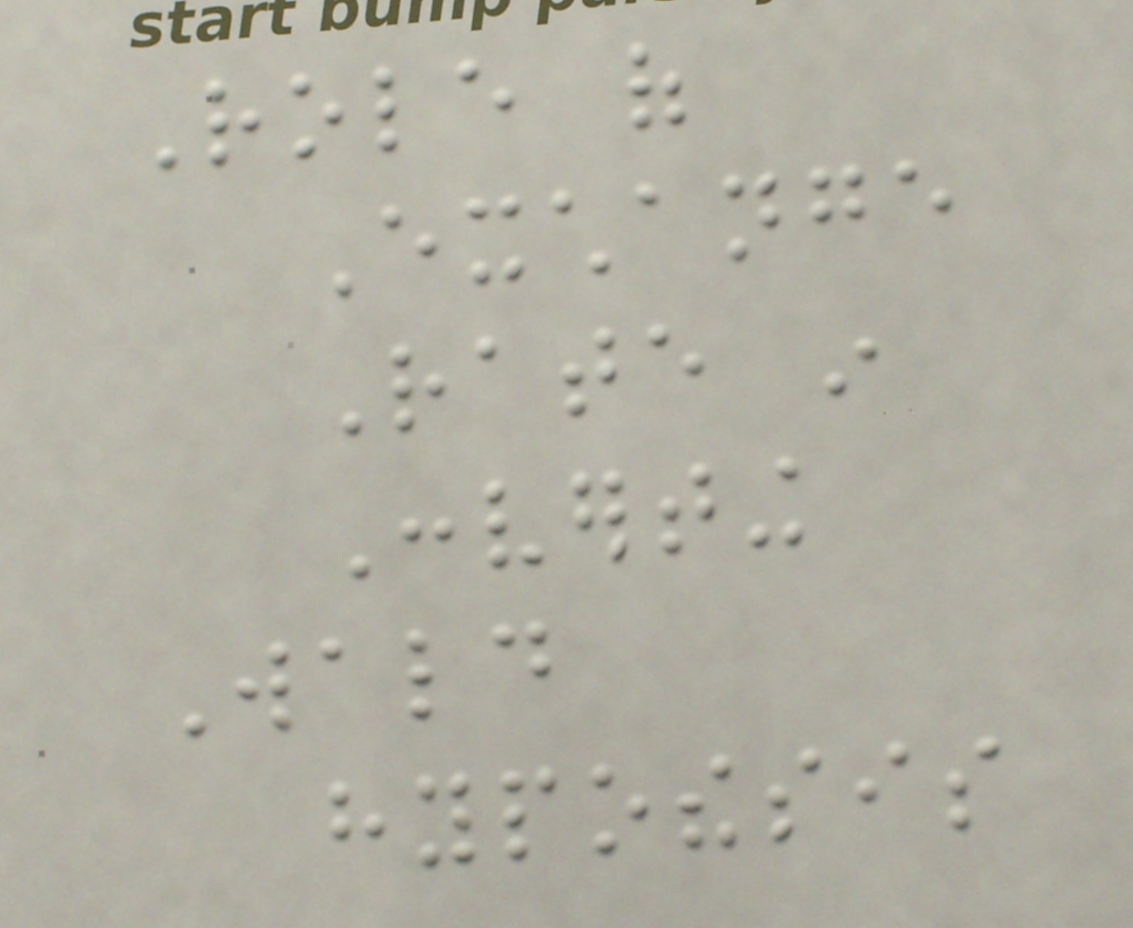Role of
Exchange
Rate in
Converting
Wald
hypothesis
